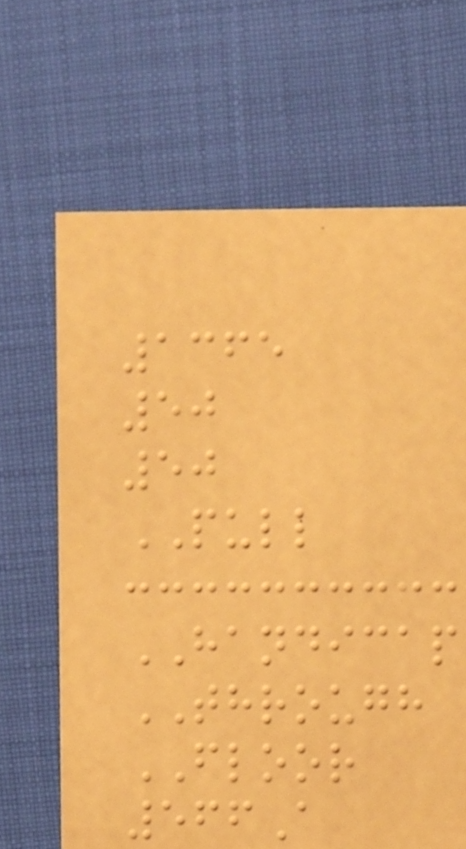1365
50
50
PULL
HANDICAP
THROUGH
FLOOR
566A
